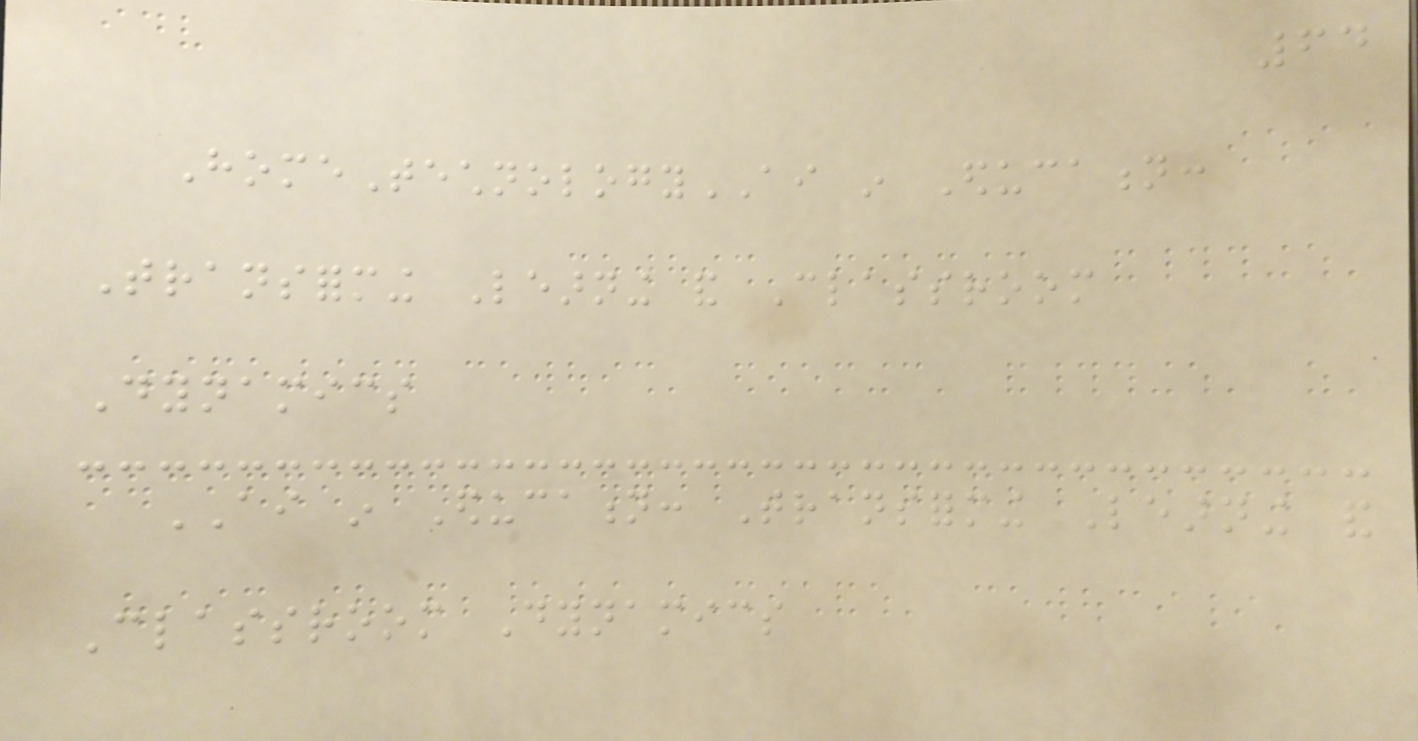64
HomeTechnologyAI in Education:
Transforming Learning and Classroom
Dynamics
AI in Education: Transforming Learning and
Classroom Dynamics
